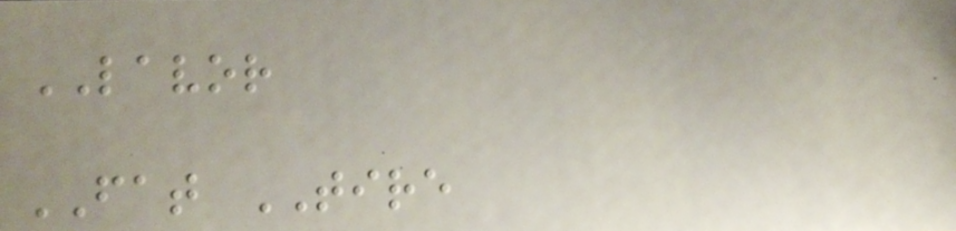LAVOR
FAT TIRE
